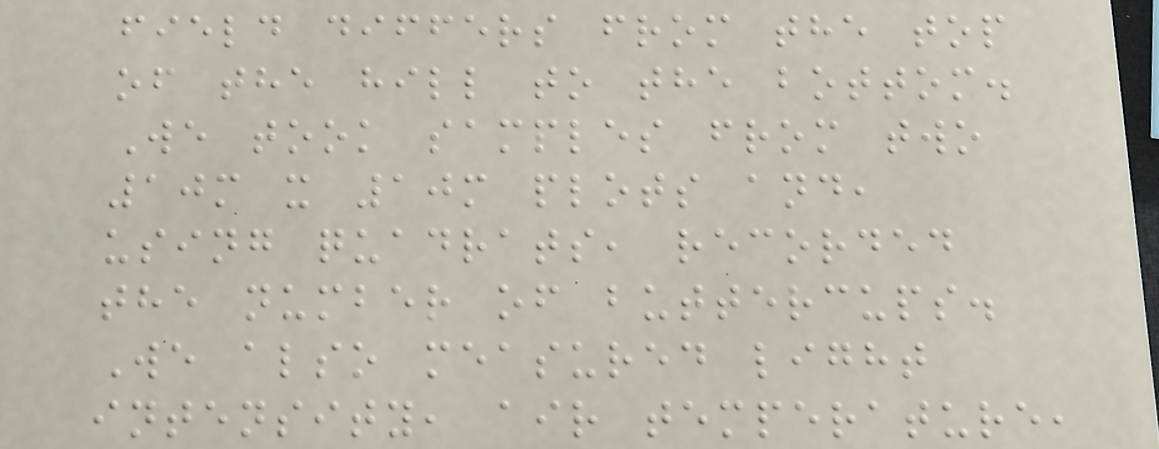field differs from the top
of the hill to the bottom.
We took samples from two
10m x 10m plots and,
using quadrats, recorded
the number of buttercups.
We also measured light
intensity, air temperature,
